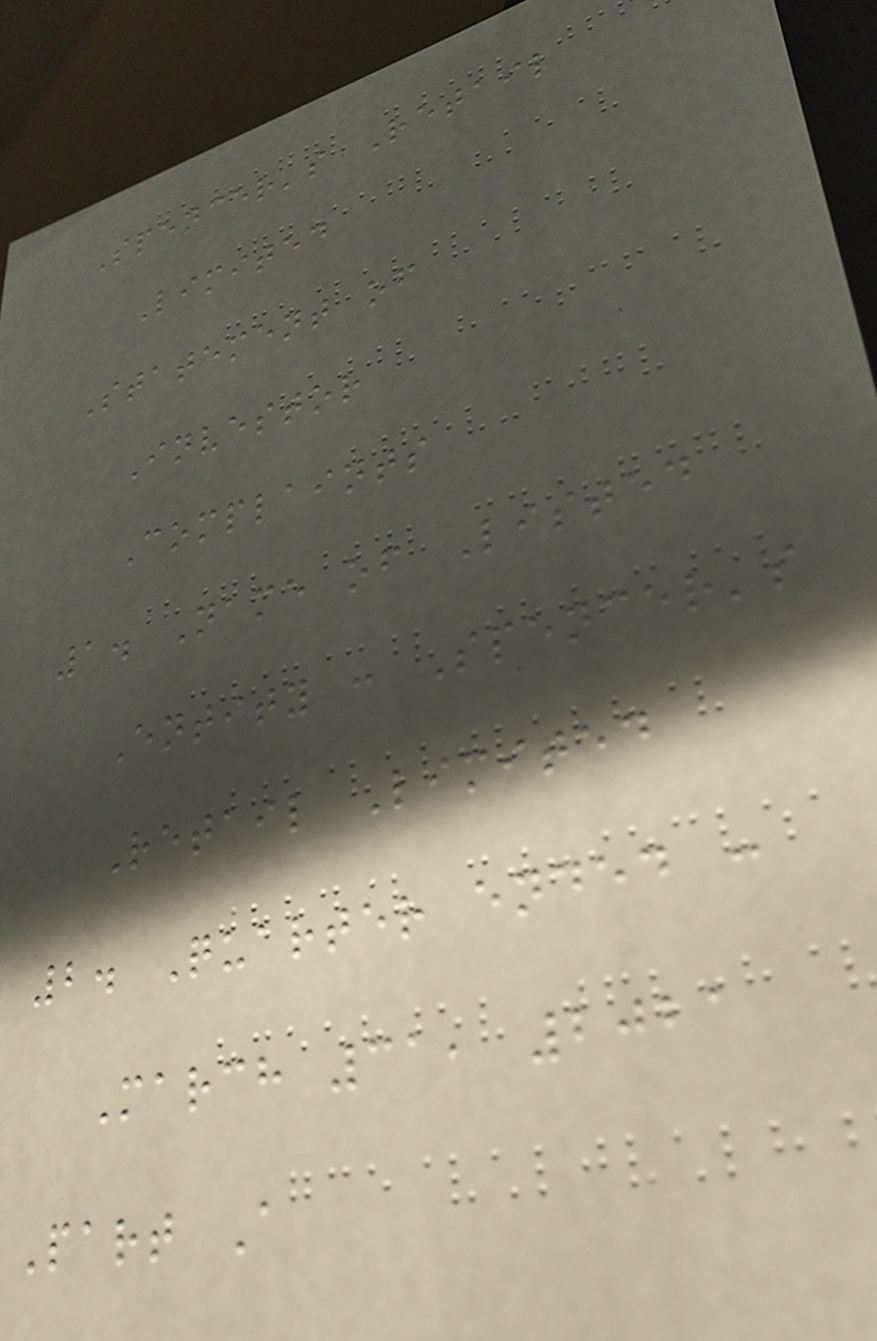Spencer's Retail
Limited
Statement of
Investor
Complaints
1. Name of Listed
Entity : Spencer's
Retail Limited
2. Quarter ended :
March 31, 2021
Part A
